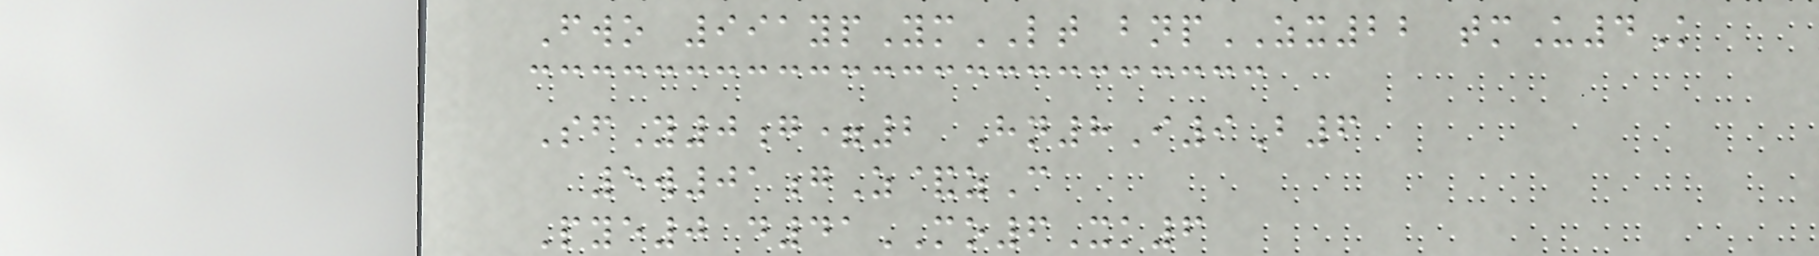Fwo 991ypYmLT bnpZX22 tmU4K
SfY0g=2 Hn8I9B6
5w01gZ&zC
Pye0 d41MO6Xk6
